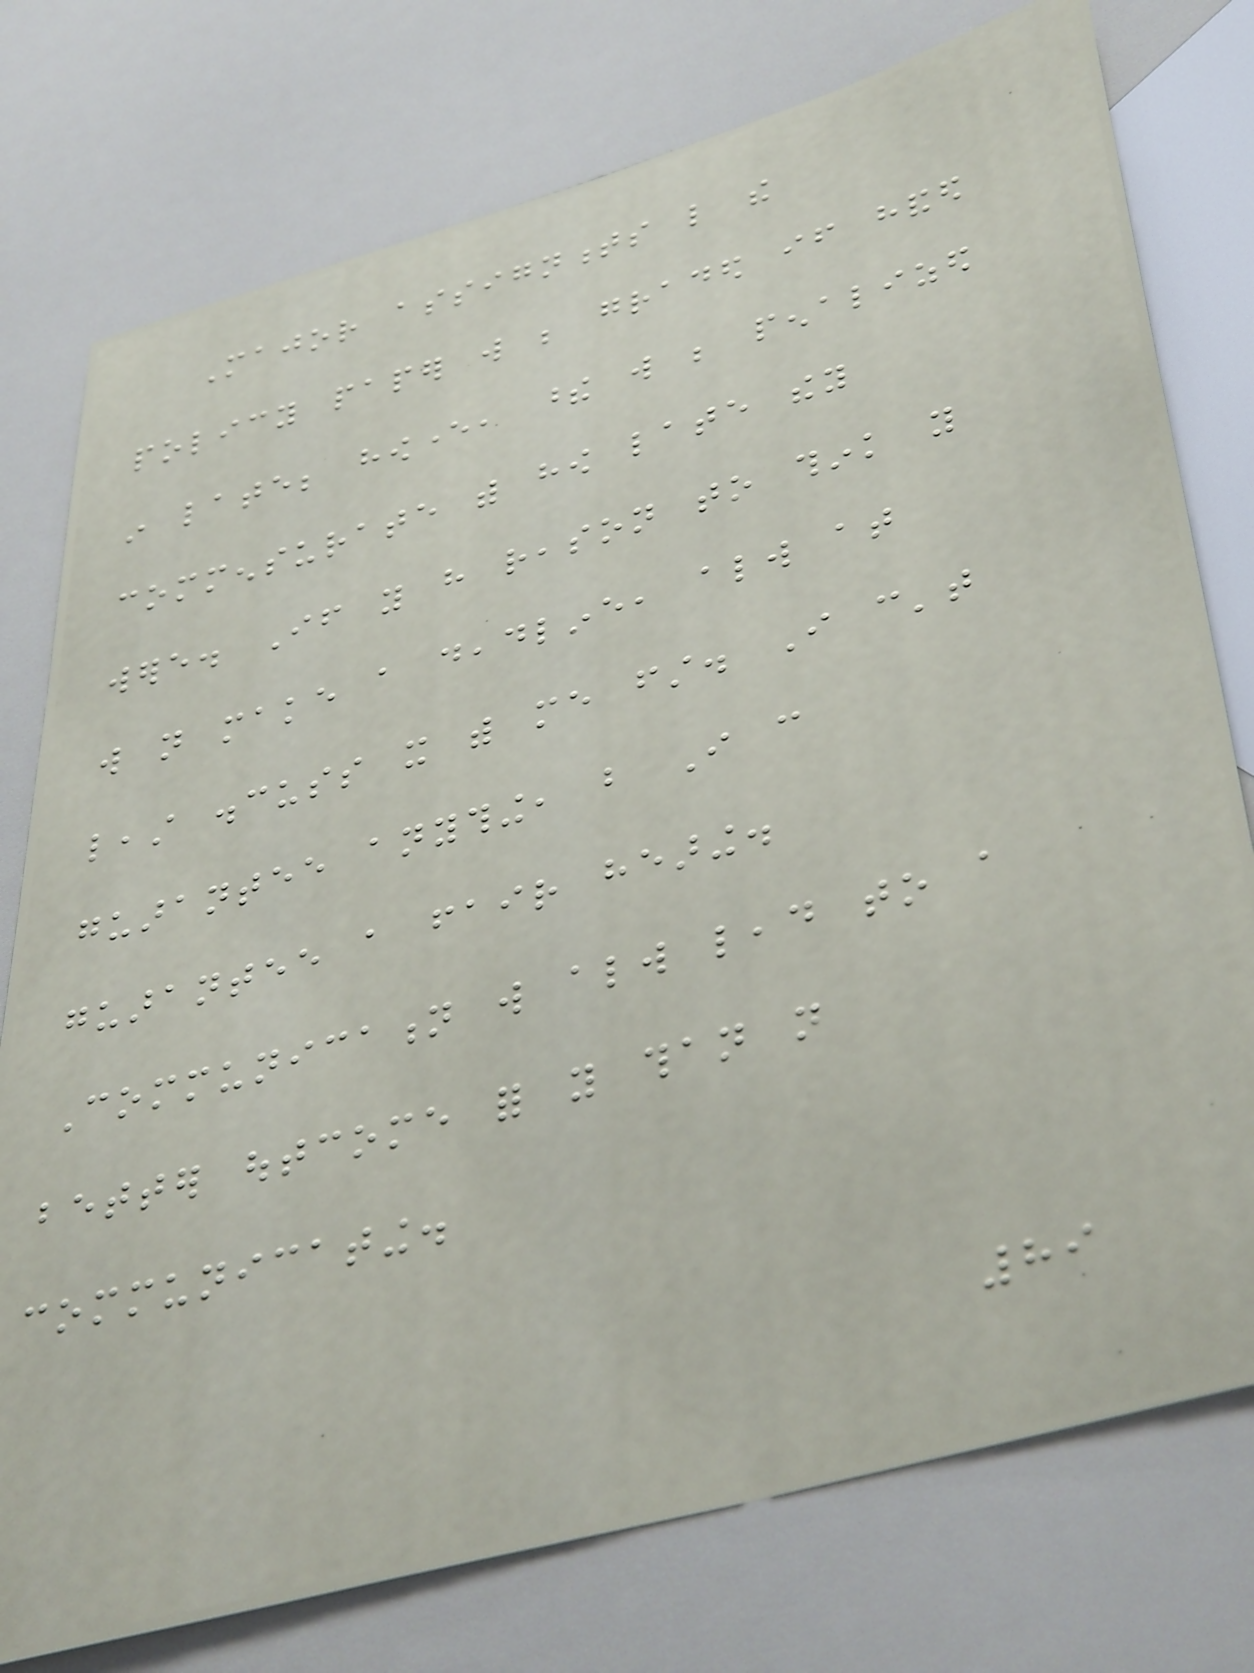Major assignments like the
policy paper will be graded if handed
in late; however, these will be penalized
commensurate with how late they
were. If you have reason to think you
will not make a deadline, always at
least discuss it with me first. I can't
guarantee anything, but I can
guarantee a fair hearing.
Communication will always lead to a
better outcome for you than not
communicating.
89
